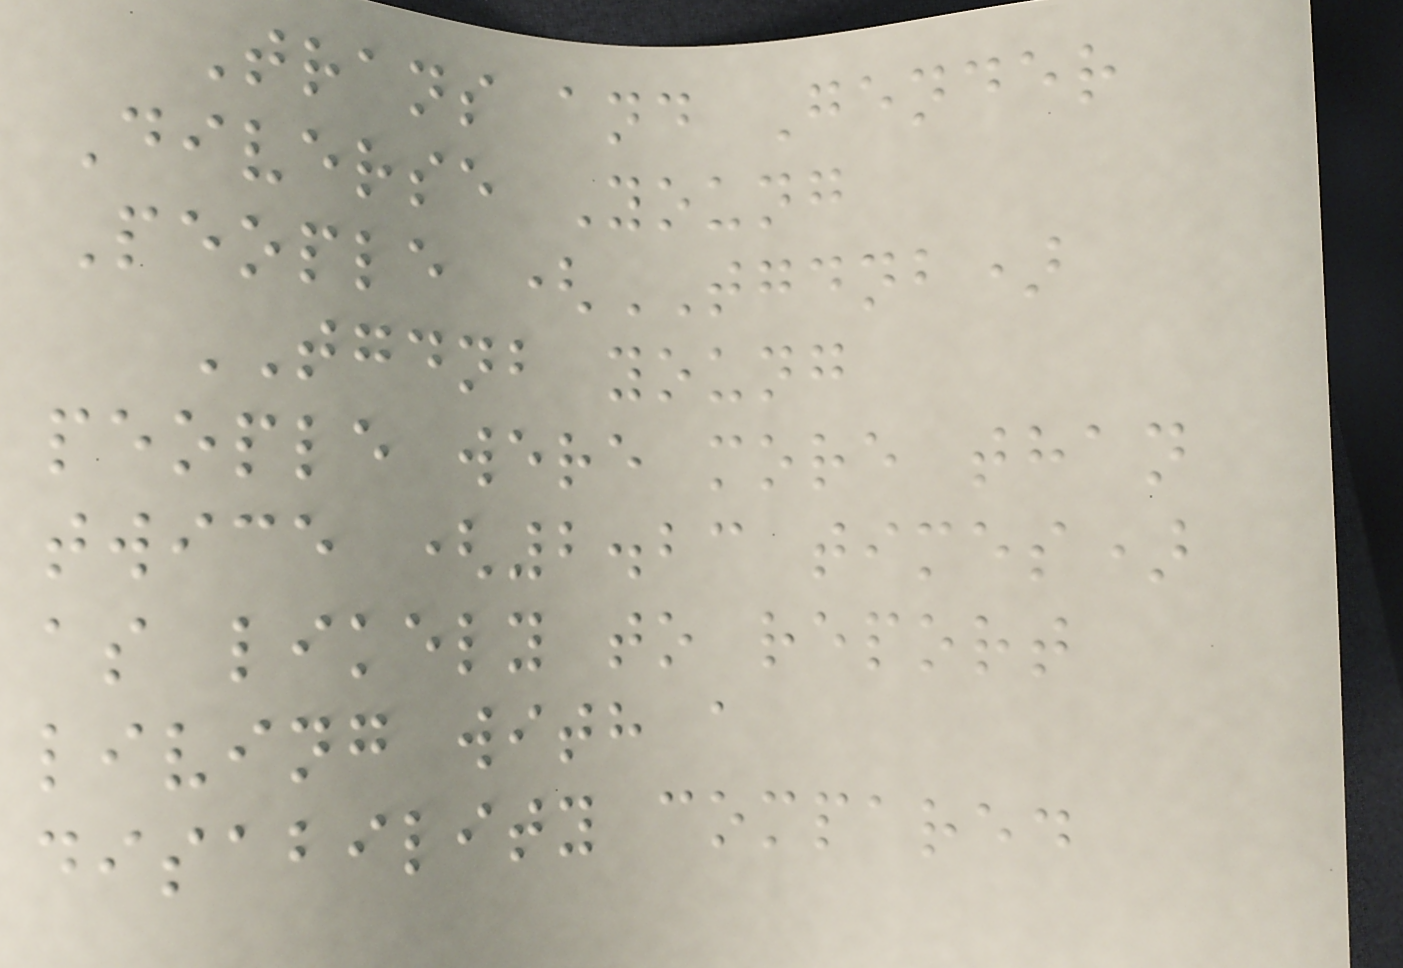Trans and Gender
Diverse Young
People (TGDNB)
TGDNB young
people were more than
twice (2.23 times)
as likely to report
living with a
disability compared
